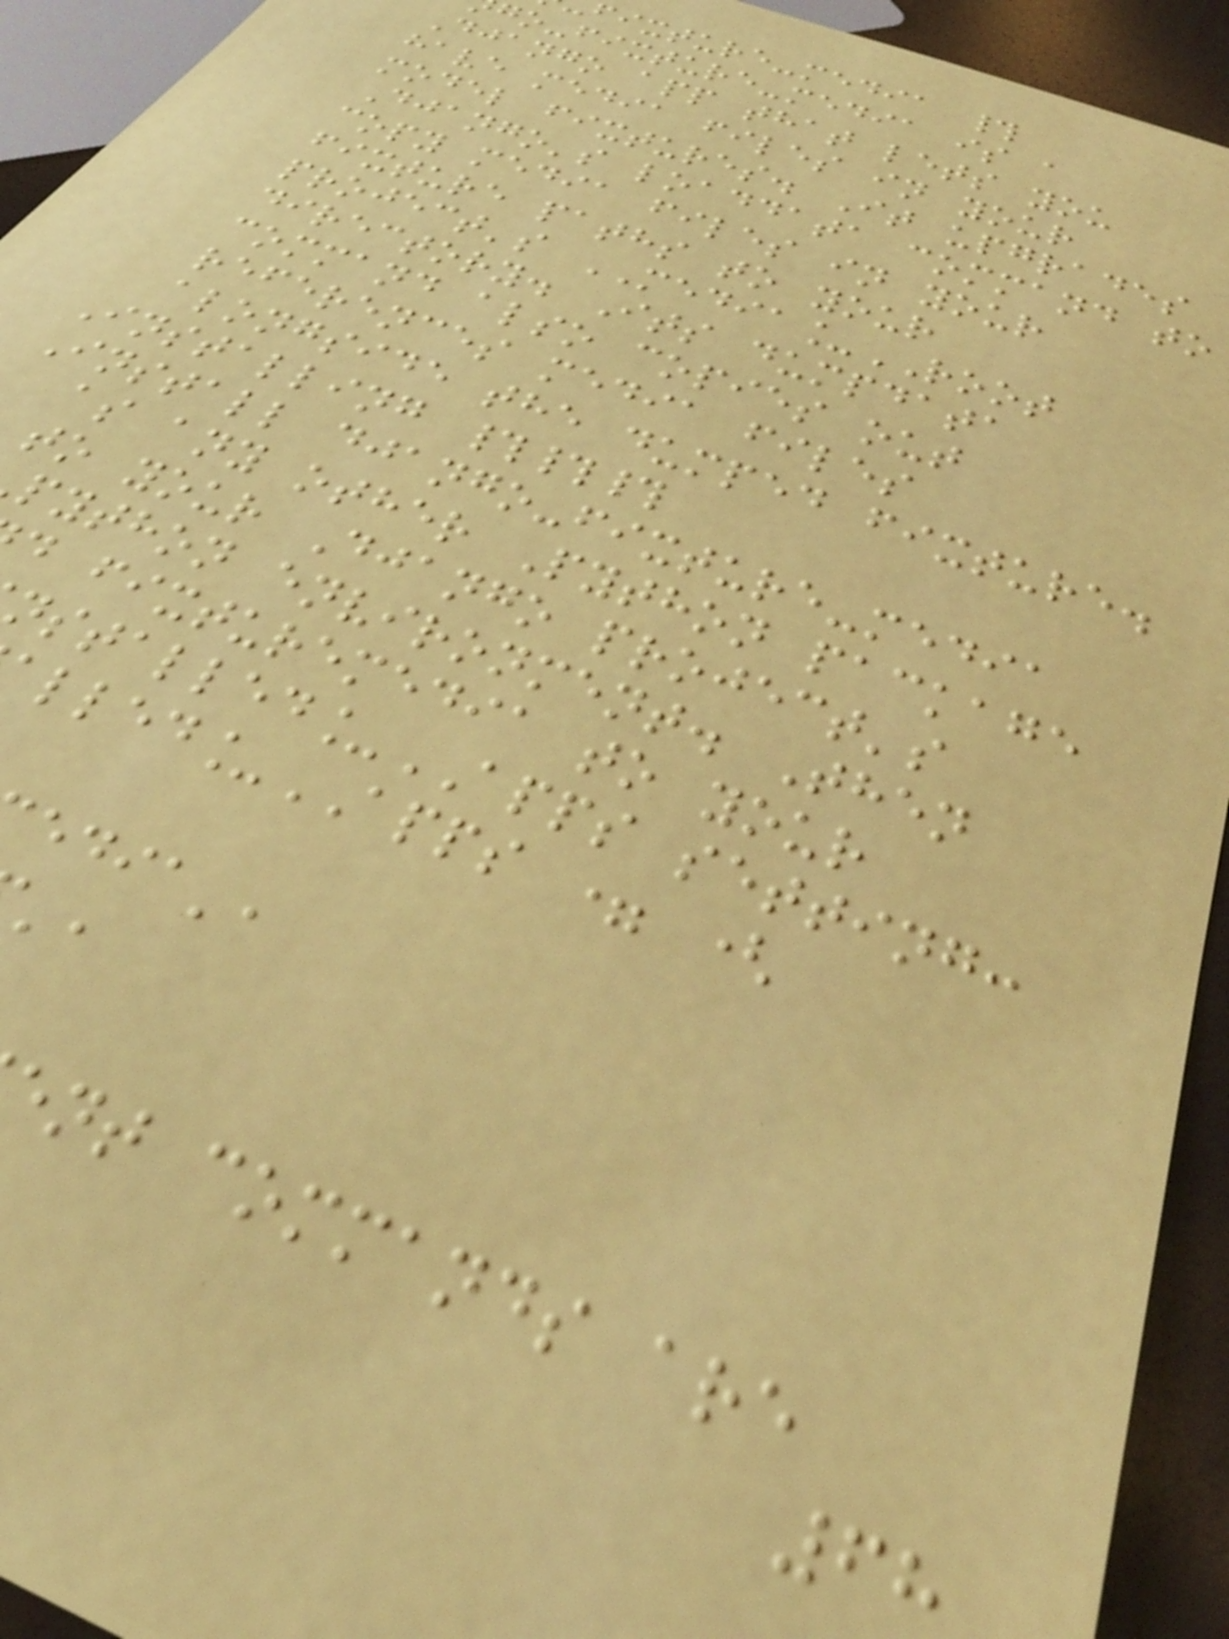fixture-media #
go-fixture-media is a
Django app that lets you
have media files in your
model fixtures. It upgrades
Django's loaddata command to
copy media files in your
fixture paths to your
project's MEDIA_ROOT
directory. Its dumpdata
command also copies out
references media files
alongside the dumped fixture.
Installing ###
Install django-fixture-media
as any other Python package
to your Django project's
python environment. Then
d fixturemedia to your
_APPS setting:
_APPS = (
edia',
nt commands are
68
